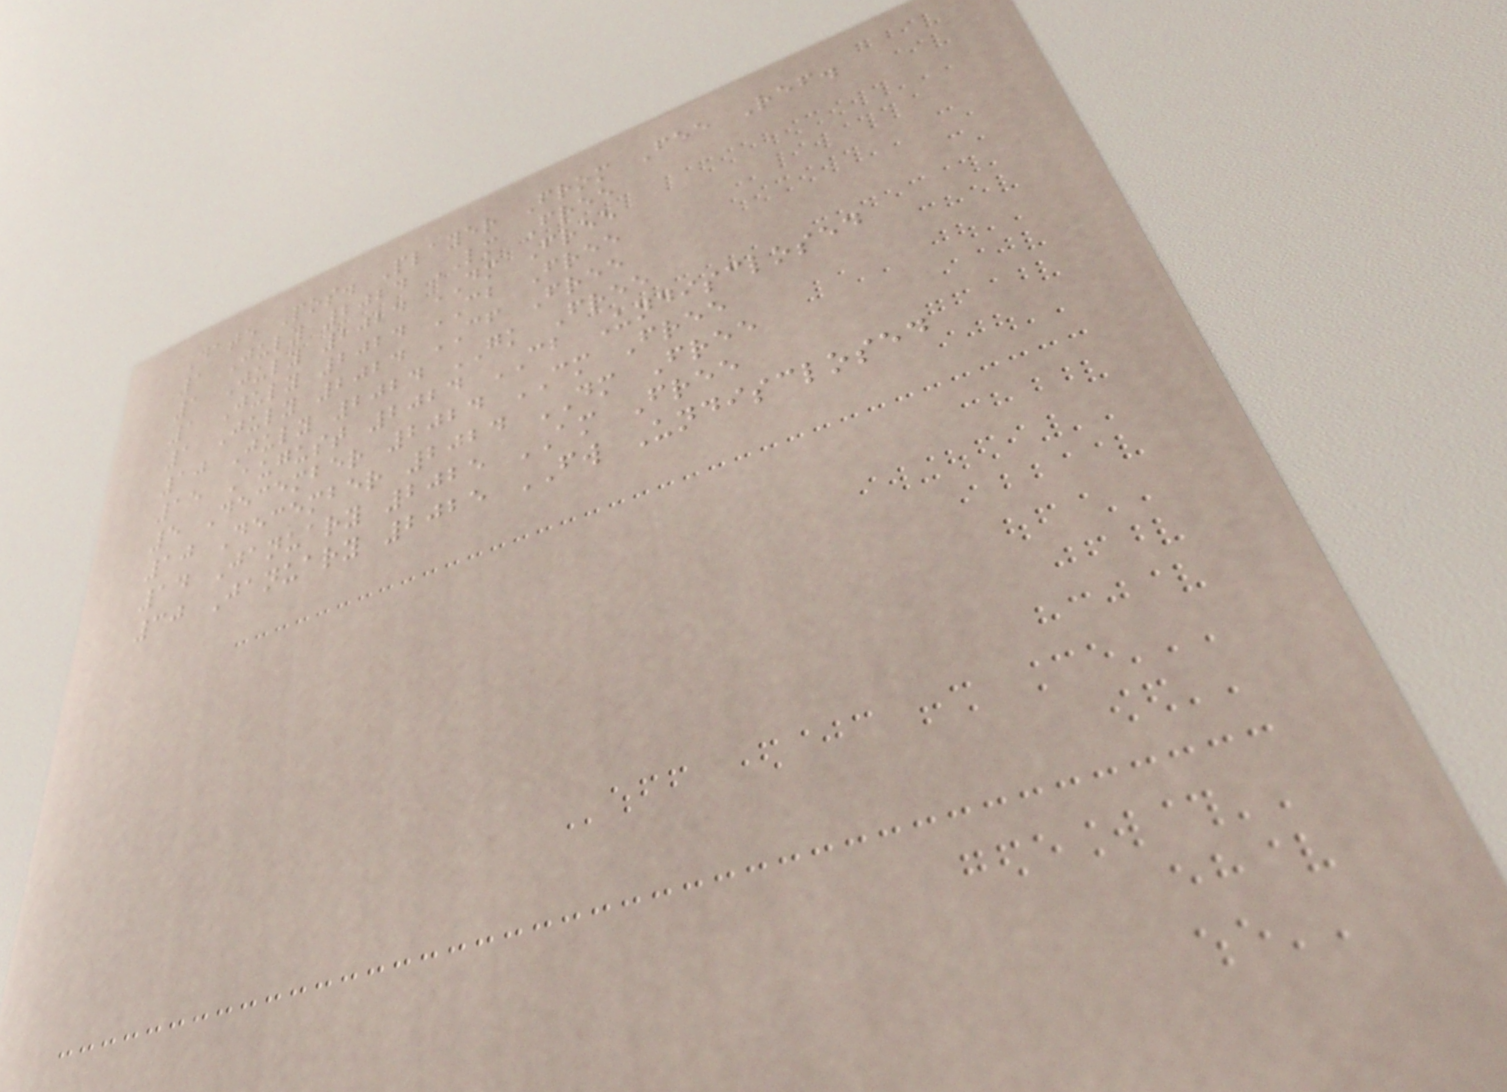Date Pos. Player From Fee Ref.
1 July 2024 LM Free
1 July 2024 DM Free
1 July 2024 CB Free
1 July 2024 CF Free
10 July 2024 GK Free
15 August 2024 CB Undisclosed
5 December 2024 CM Free
10 December 2024 DM Free
14 January 2025 AM Free
30 January 2025 FW Undisclosed
